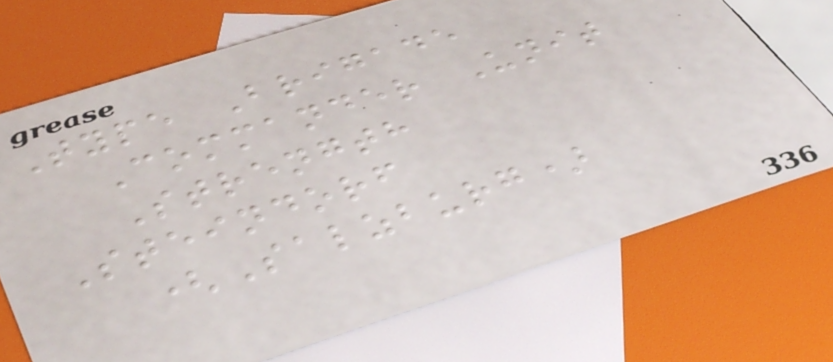Type Brigade
Commander Unit
Strength
Steindorf
(Salzburg)
